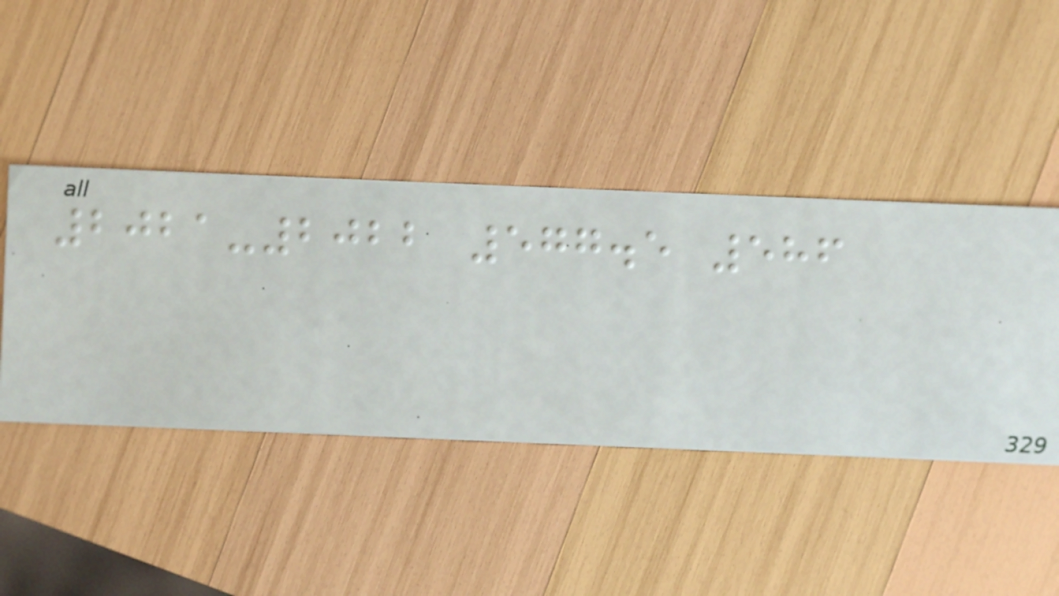2021-2022 577.5 586
